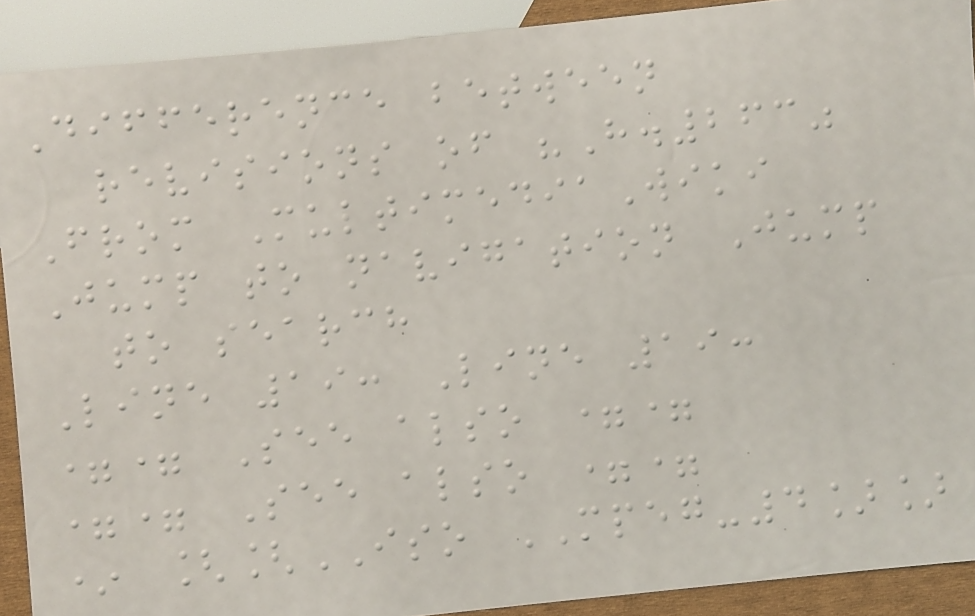Difference between
revisions of "H.263"
From MultimediaWiki
Jump to navigation Jump
to search
Line 19: Line 19:
== See also ==
== See also ==
* [[ISO MPEG-4]]
